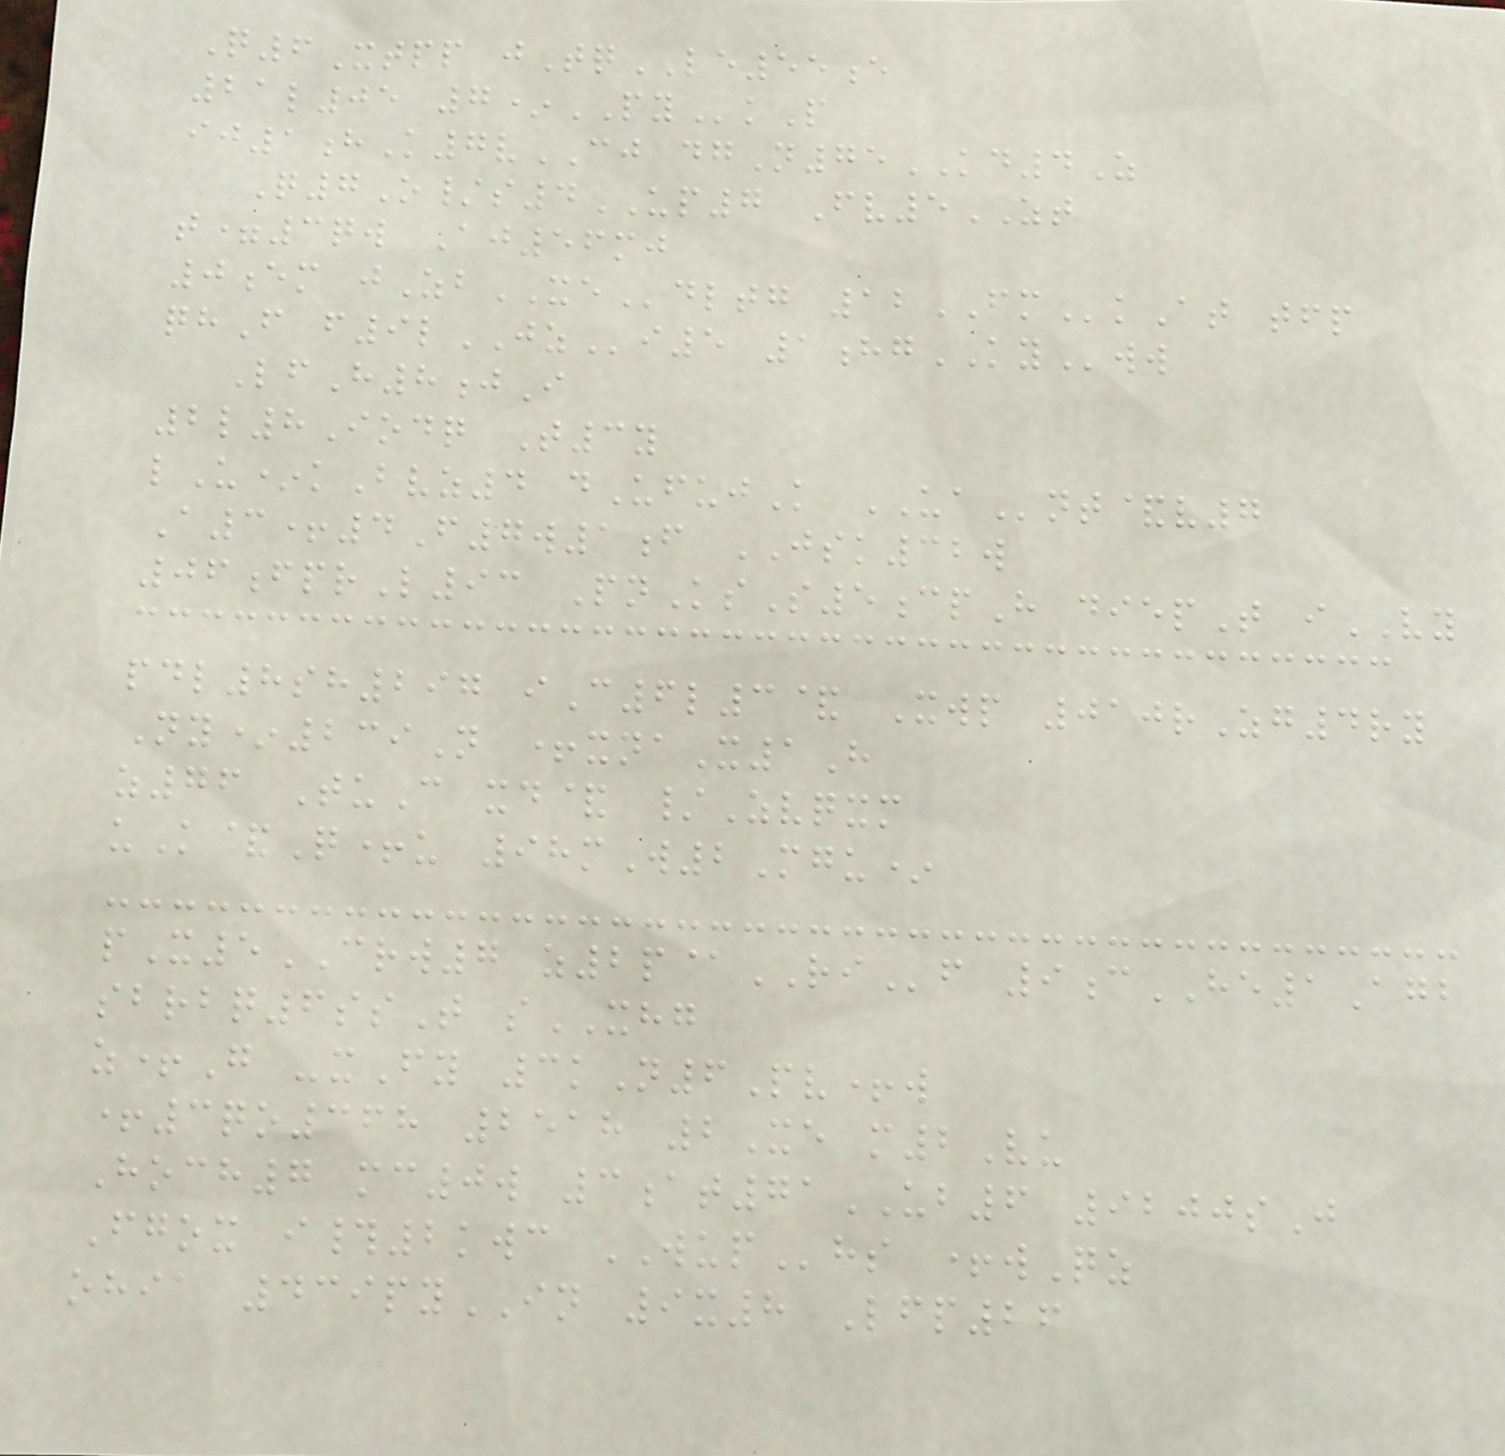Q6Xtpp jTqLE55e
21l05 7*PYkP
ij1hK7vCJ dgN75KD4Z
Q7O/s4UP7 Fv5ZT
t=3qw Aj56mj
0em jZbXEdltg 12FMkAt tfp
qhF f9lJZi5 1hgKYww
LfH8jI
2l8Iodq T3y
lU*kBvz4 dUfujK UAnt&v7
A3+4F7w1f JSK32w
06fprL93 PnKsS5cpH diepT iVY
pdl8sh297 iC6l3& Xwp 010rZg4ry
Ny*239N +xnaX1H
z76 TuC xd& /Zvqxm
uK&Q+u 98mW2Mgu*
pX5CRW7 z2p@RIf 9cHE1Agb
sbrbq6ssT sXHG
z+G -xFy 3kN6Pv+w
+3qo368 2518 2Xe m2Vu
Hoch7 mc0w 3at71UB6 9200sJ
Fgox i#2kwc WUPhs +wQz
ohia 439pyIN 9x8 Lfp26
